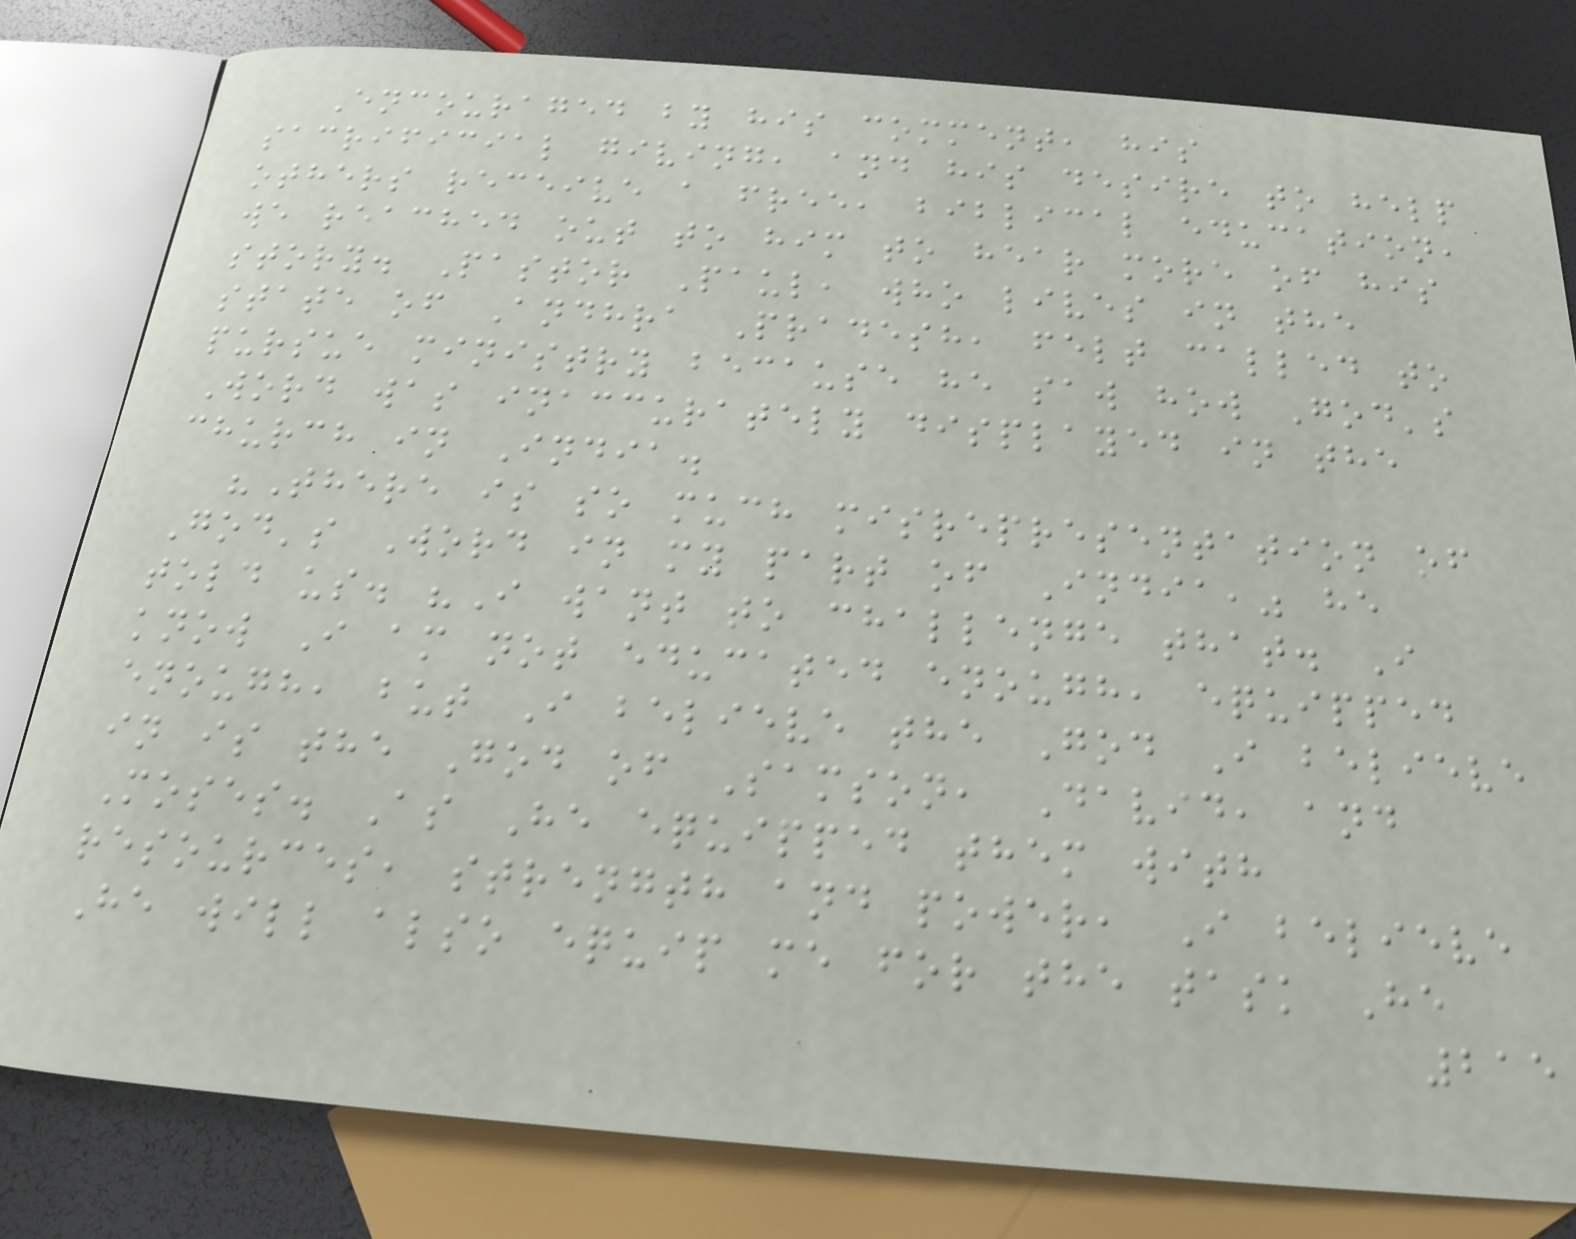Encouraged by his comment, his
sacrificial giving, and his desire to help
others receive a free, biblical education,
we reached out to him to hear more of his
story. Pastor Paul, who lives in the
state of Andhra Pradesh, felt called to
pursue ministry because he saw how God's
Word was inaccurately displayed in the
church in India.
"There is so much misrepresentation of
God's Word in my part of India," he
told us. "I want to challenge that. I
know I am not educated enough, equipped
enough, but I believe the God I believe
in is the God of Samson, David, and
Moses. As He equipped them with
resources, strength and power, I believe
He will also equip me for the task He
215
